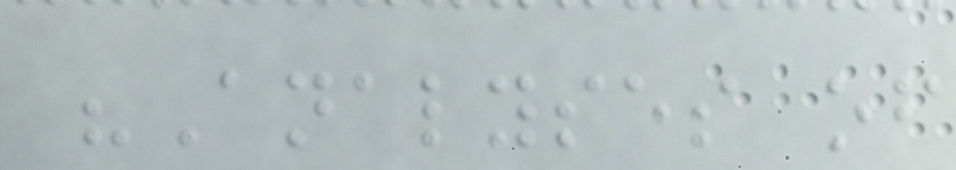"Analyses of
